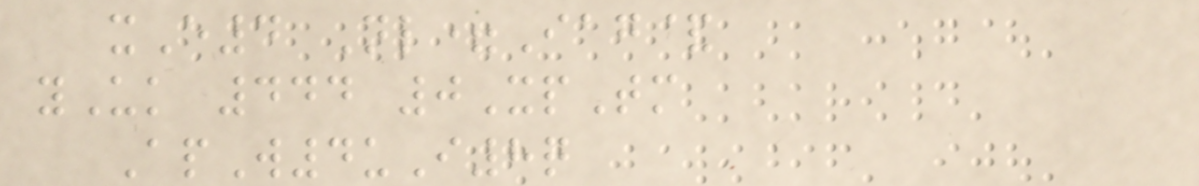xE4 Nl=Iag&
yUk 444 0XpTm
ApW4uI8q
